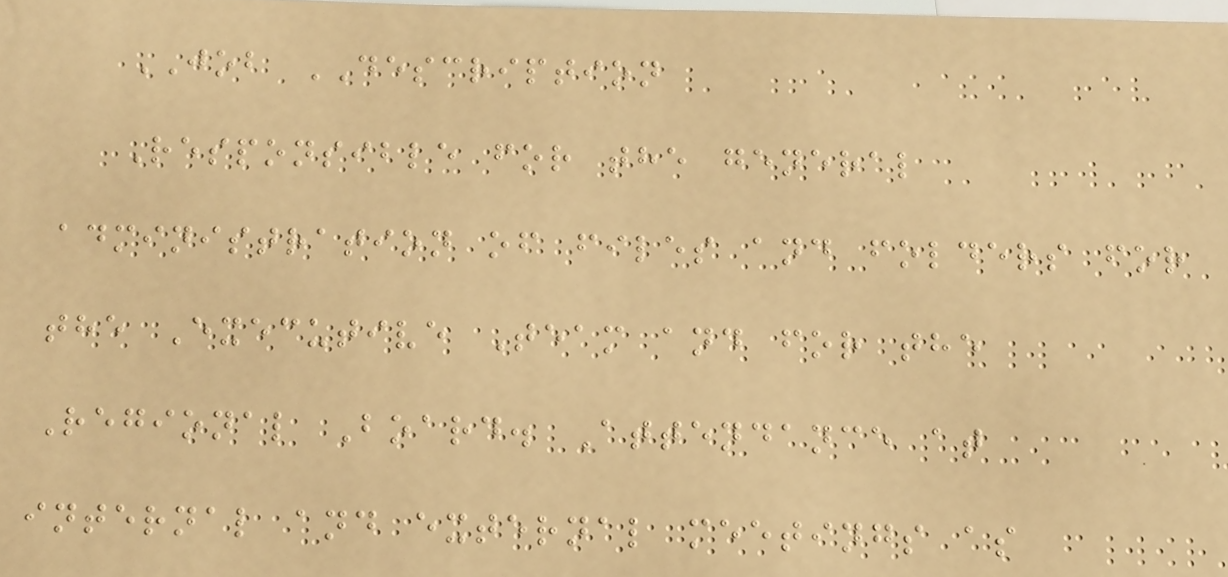JOB DESCRIPTION
Responsible for the general
administration of files and folders for
the Executive Team and for the
Regional Board. Attendance at
internal and external meetings as
